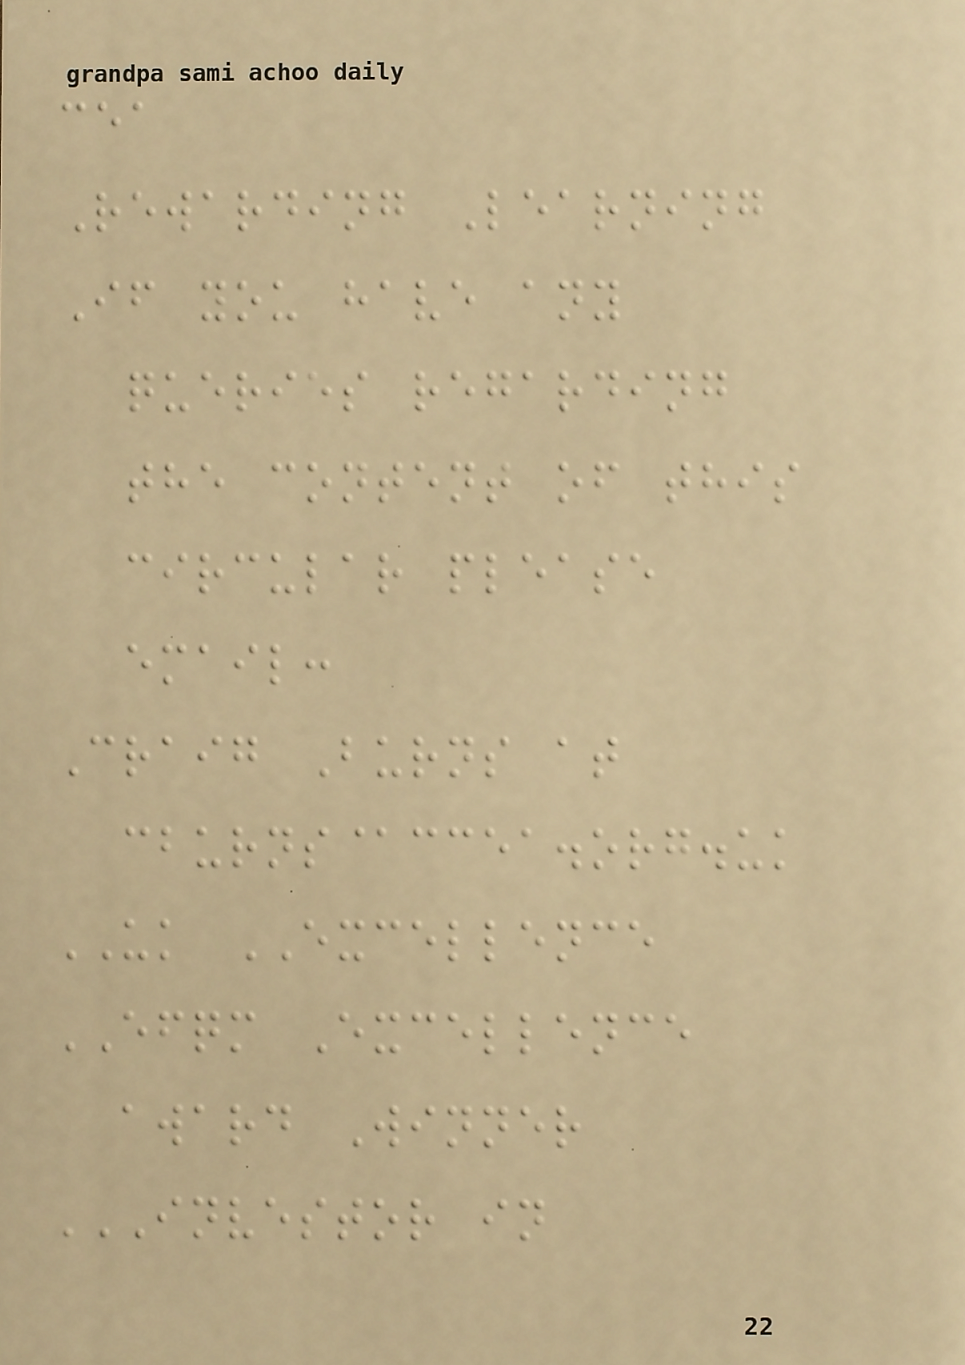cea
Rewarding Learning
If you have any
queries regarding
the content of this
circular please
email:
Craig Burns at
cburns@ccea.org.uk
UK EXCELLENCE
EFQM Excellence
award Winner
INVESTOR IN
